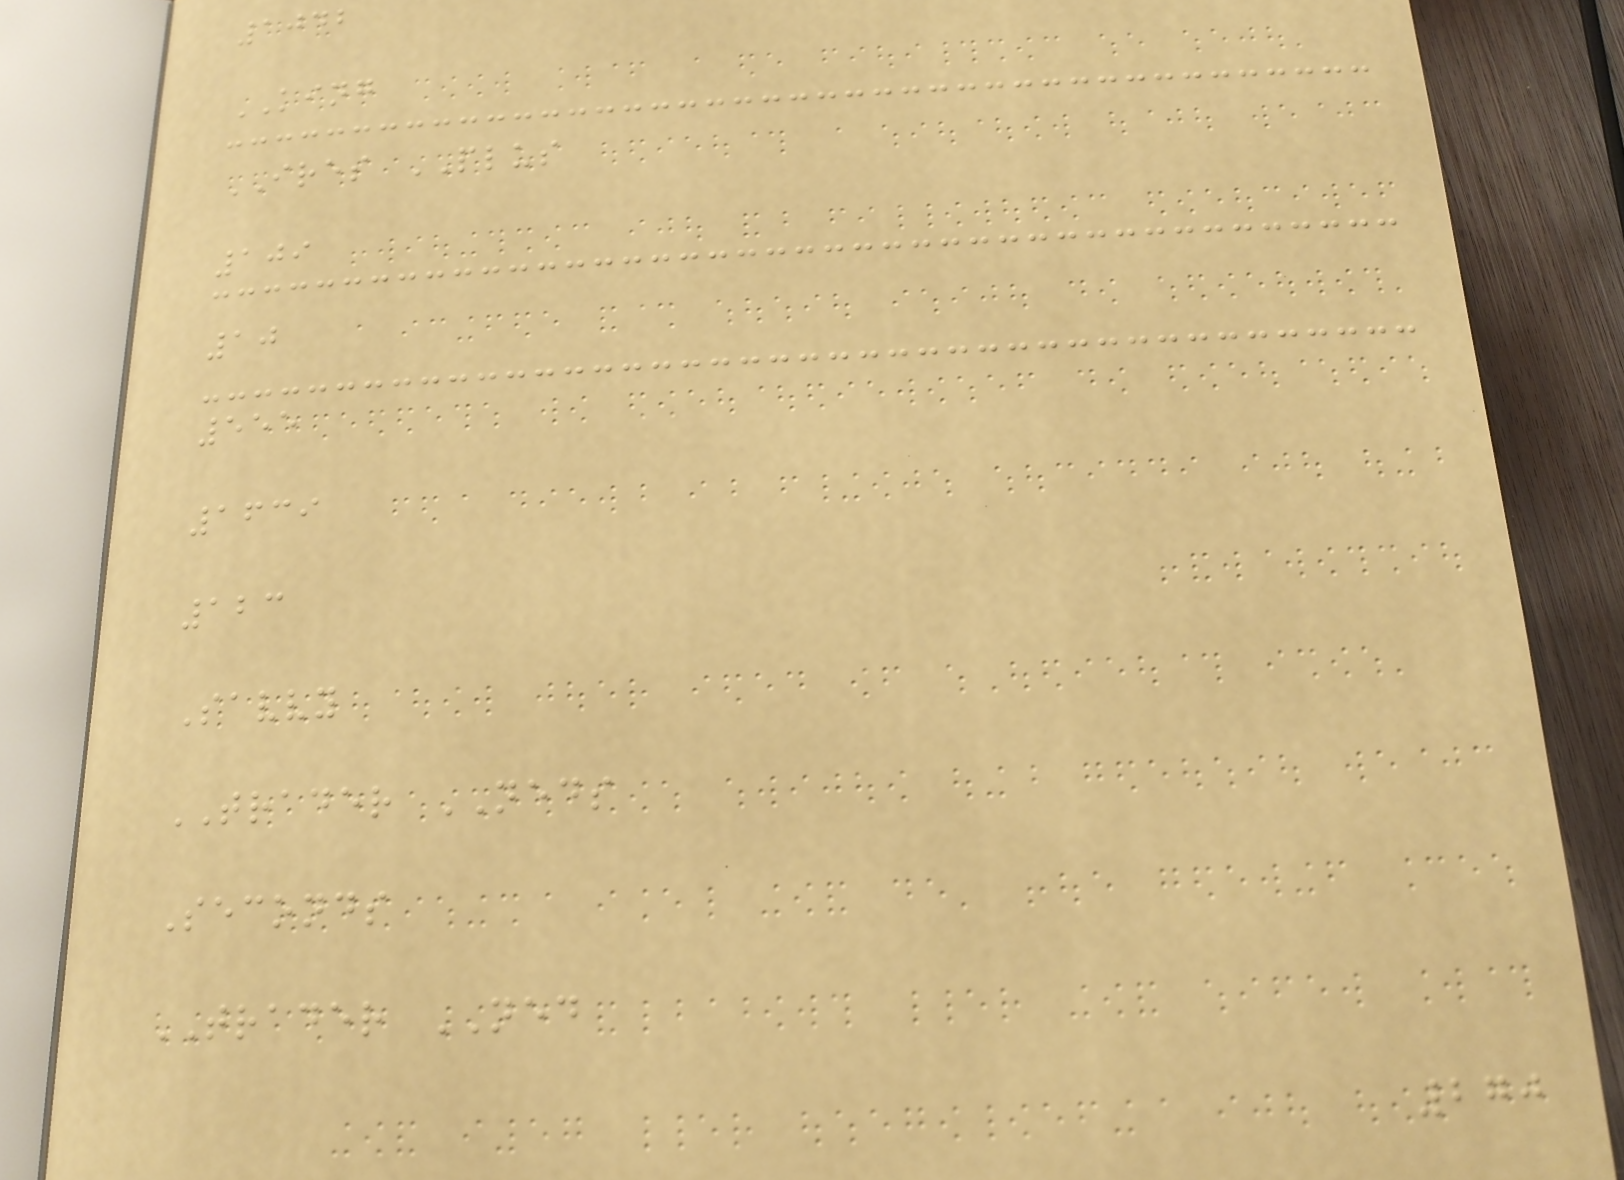1042
KING
IRES PLUS
109
10
555
1639
123
Savvy
TRADER NEDS
Seconds
TRADER NED
270
